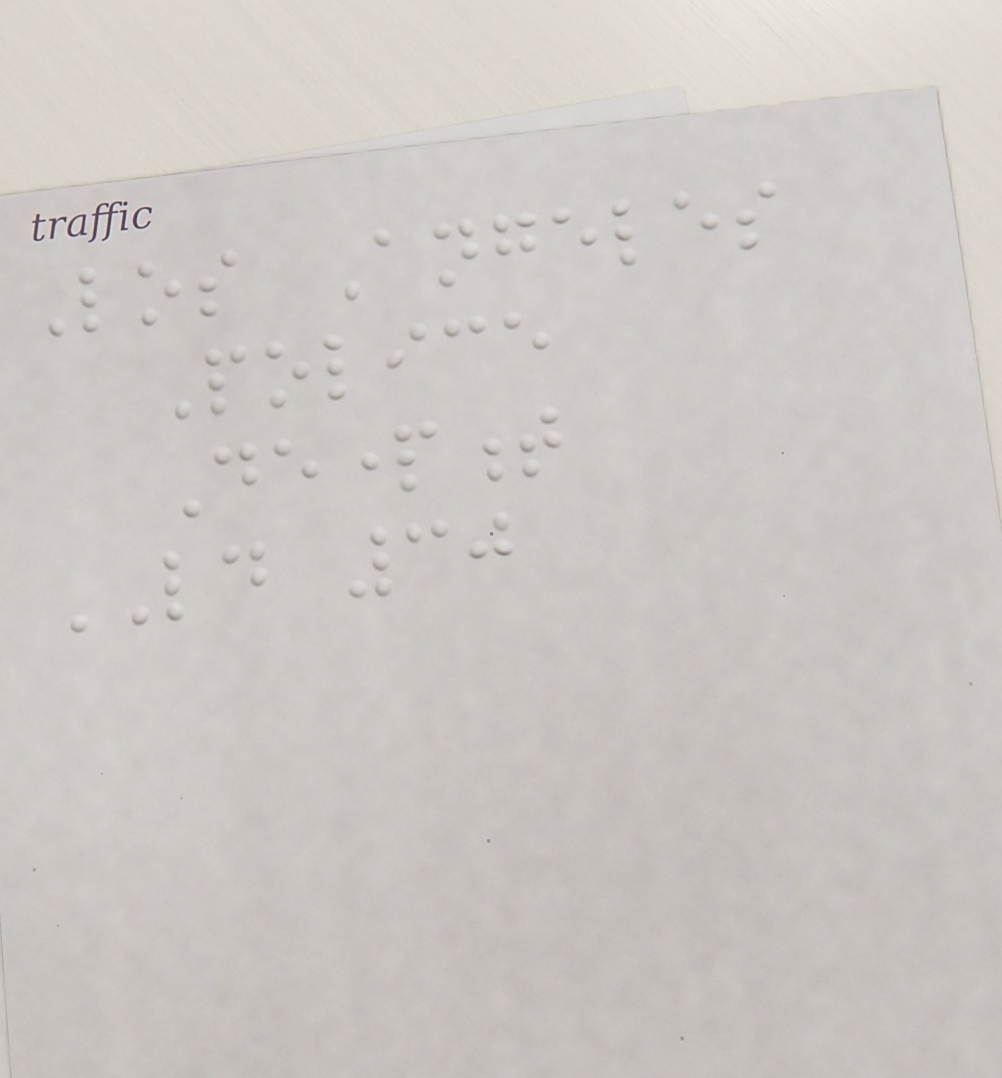Los Angeles
Police
Department
LD 30
